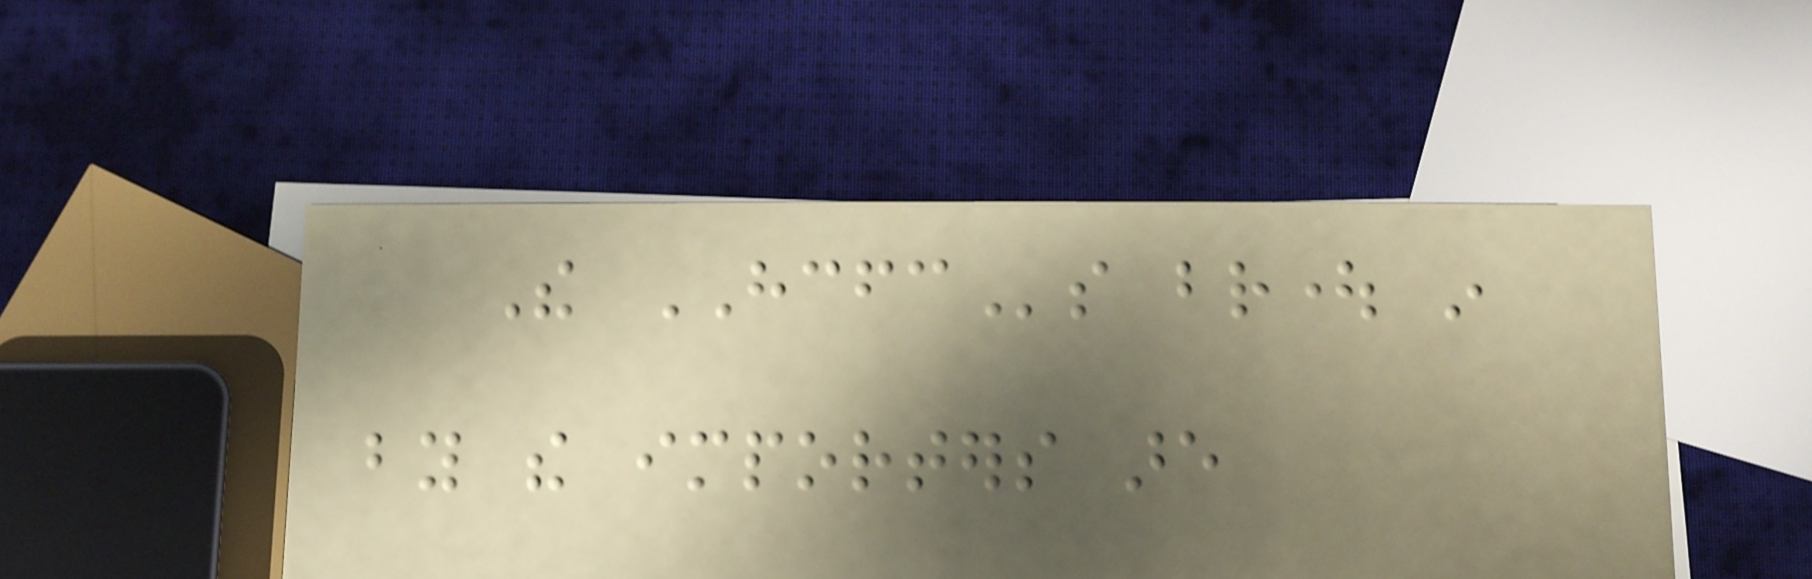The HCFCs brought in
by the importers are
